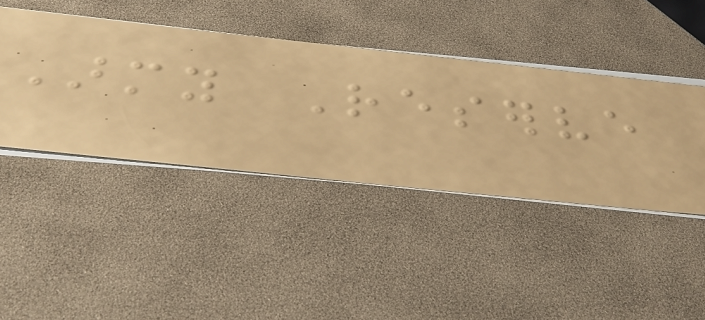Army Reserve
